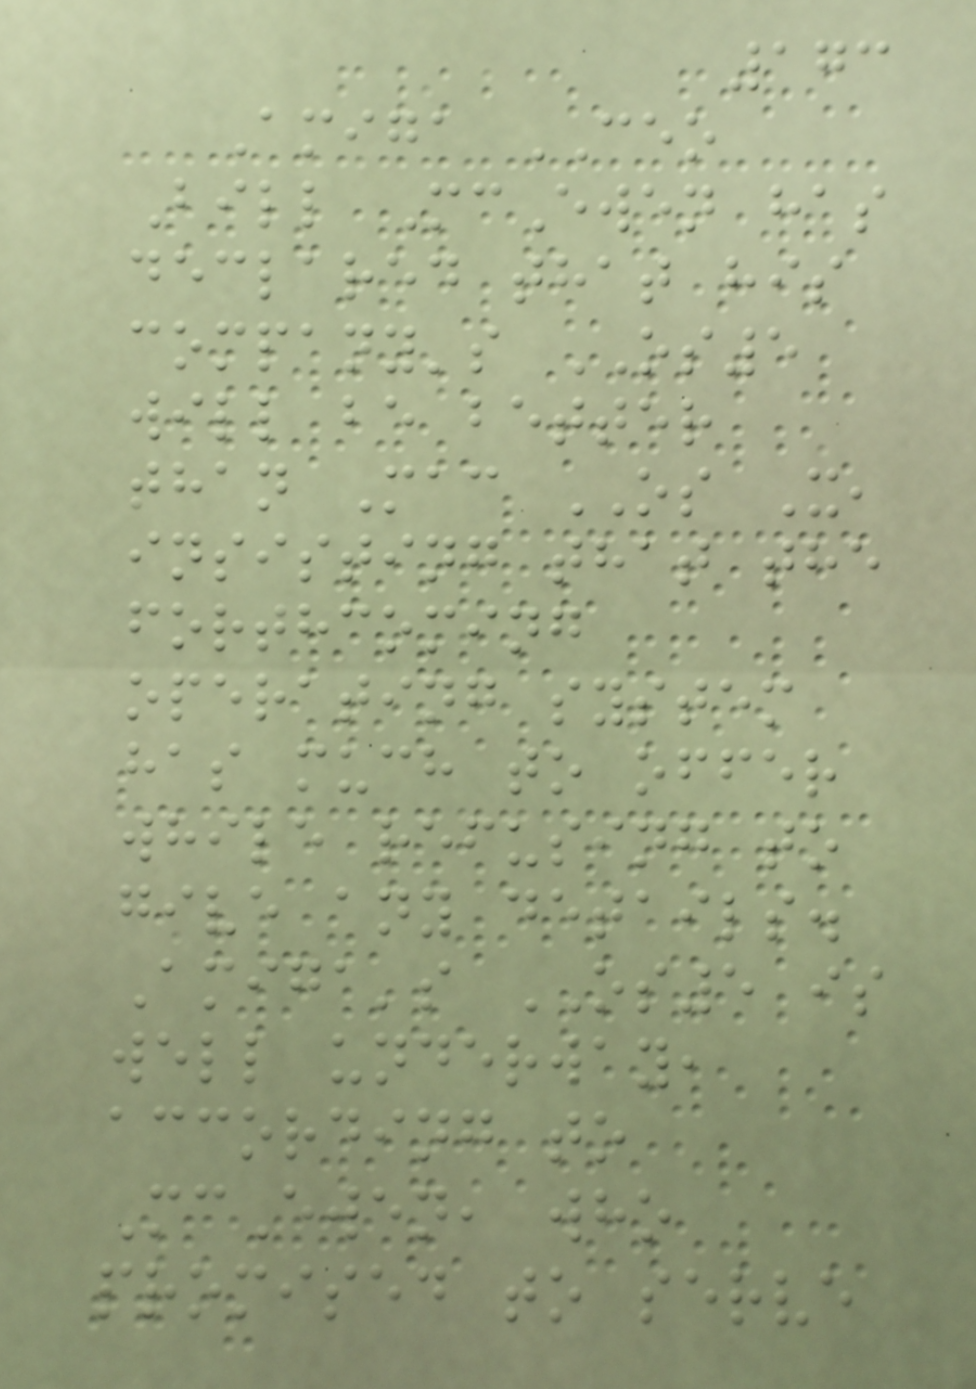173
Amiga CEO
Bill McEwen has
declared that his
company's OS5
will be better
than Mac OS X,
insisting that the
forthcoming
operating system
has much to offer
while refusing to
give any details.
Amiga's OS5 is
well underway,
according to
McEwen, who
promised to serve
